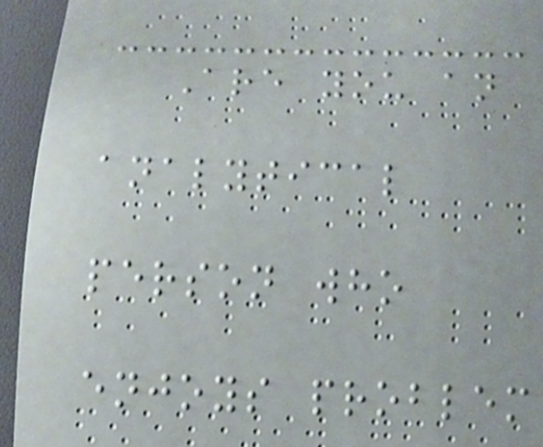Are you an
analytical
person who
enjoys problem
